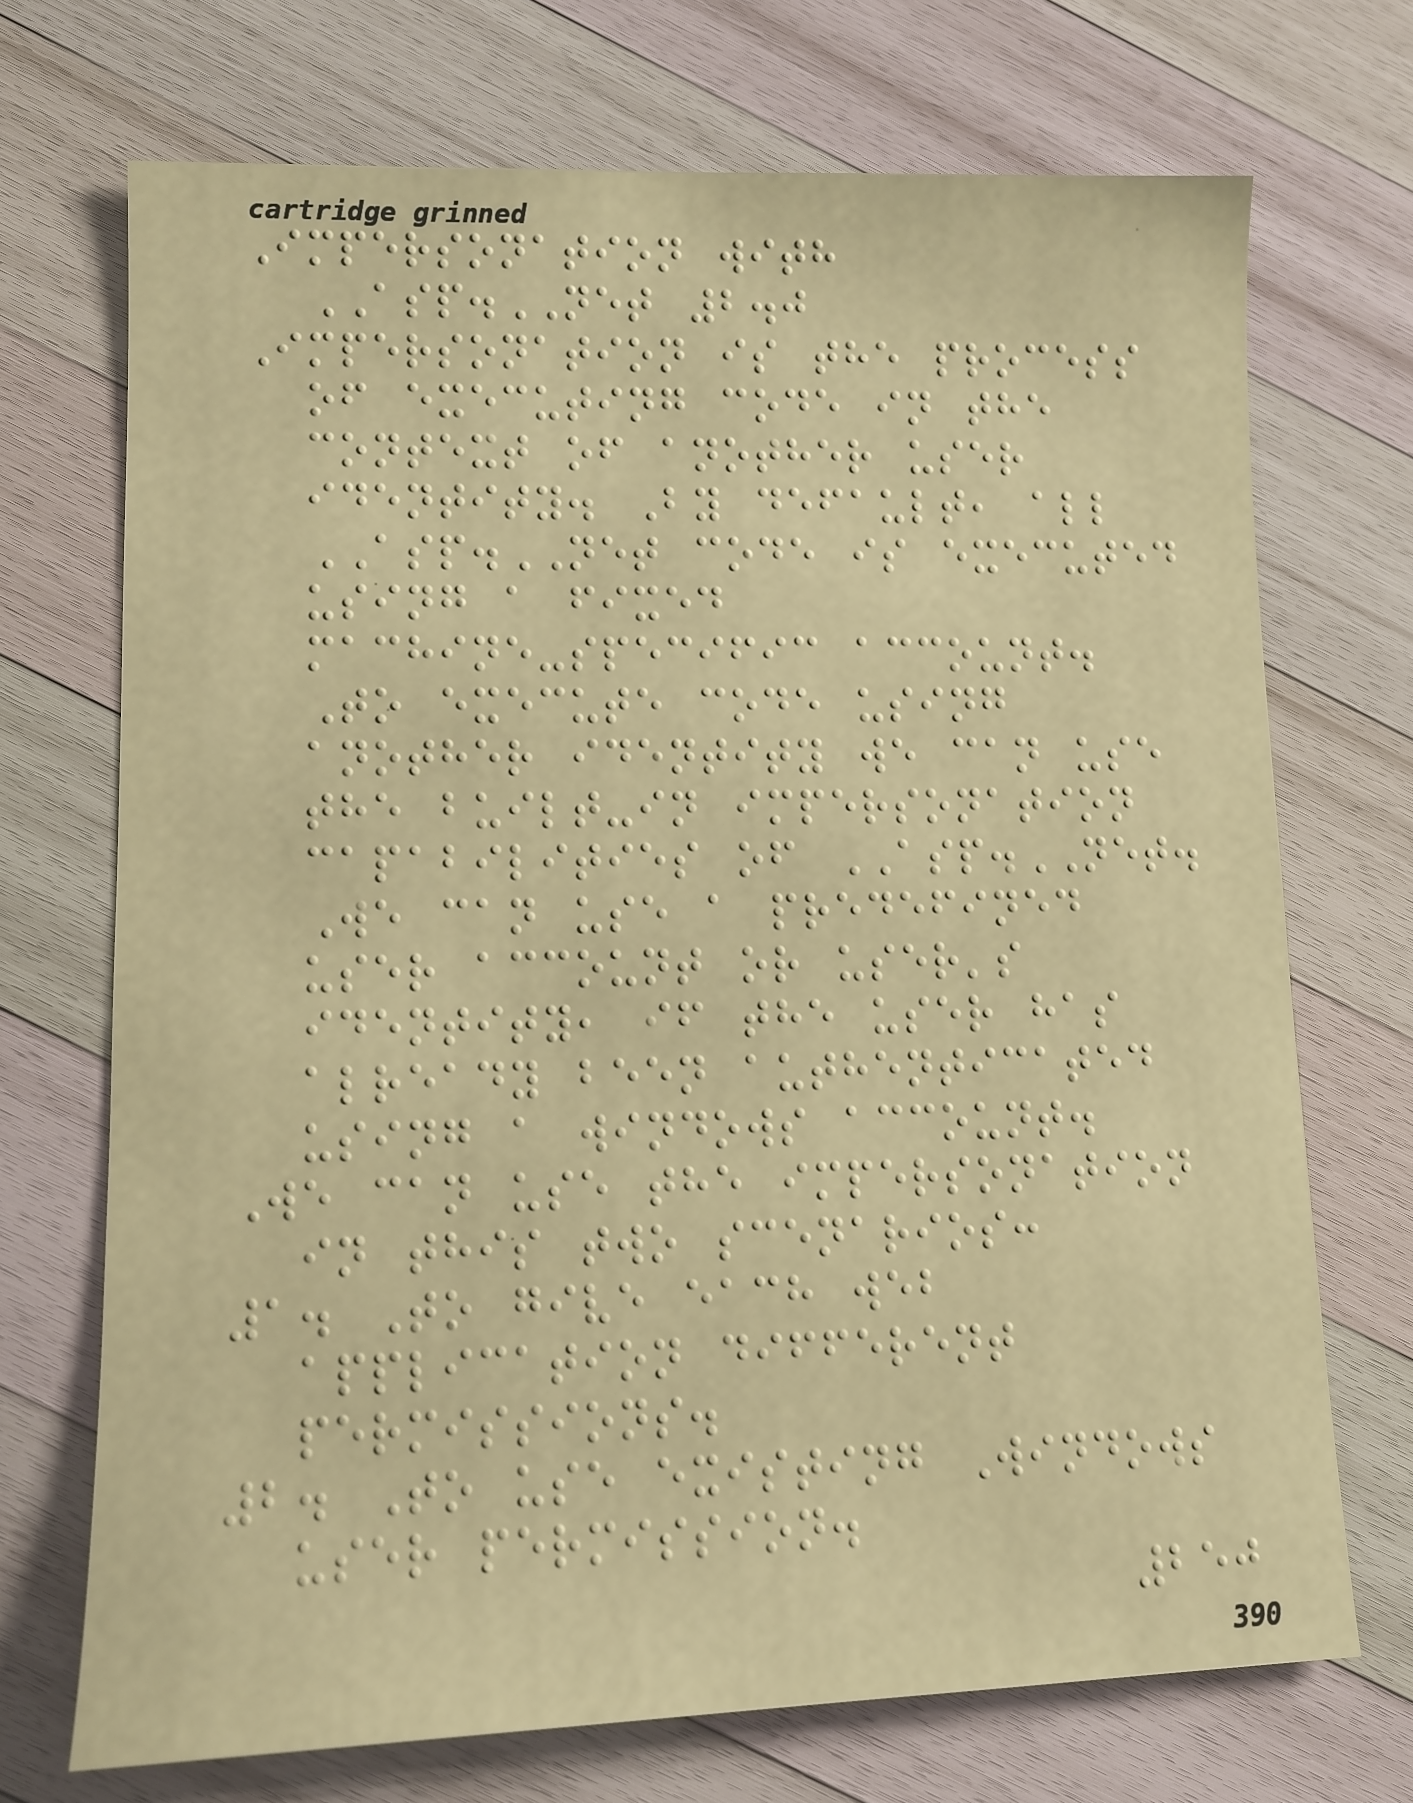Impersonation with
ASP.NET 2.0
Impersonation is the process
of executing code in the
context of another user
identity. By default, all
ASP.NET code is executed
using a fixed
machine-specific account.
To execute code using
another identity we can use
the built-in impersonation
capabilities of ASP.NET.
We can use a predefined
user account or user's
identity, if the user has
already been authenticated
using a windows account.
We can use the impersonation
in this two scenarios:
1. To give each web
application different
permissions.
2. To use existing Windows
user permission.
250
